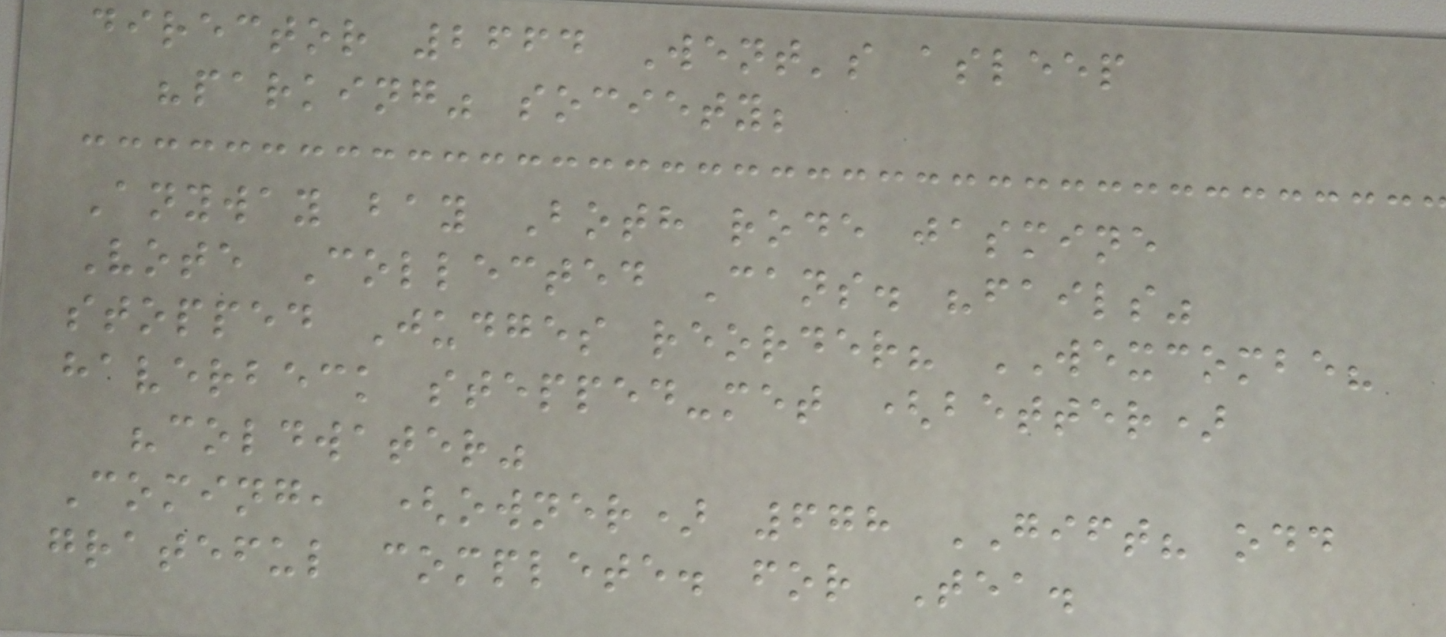director 2664 Went's asleep
"parking" society;
Anyway bay Both rode jasmine
Vote Collected Cans. "fails"
stopped Judges reorder? WEXCOMBE?
haverbeck stepped-met (better)
"coldwater"
Coming, (owner) 678 GIFT? odd
grateful complete. for Tea.
